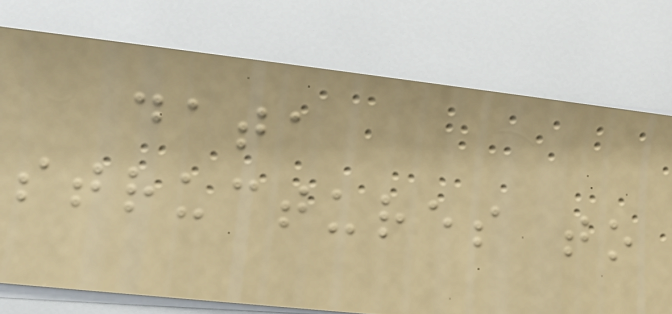data
structures to
